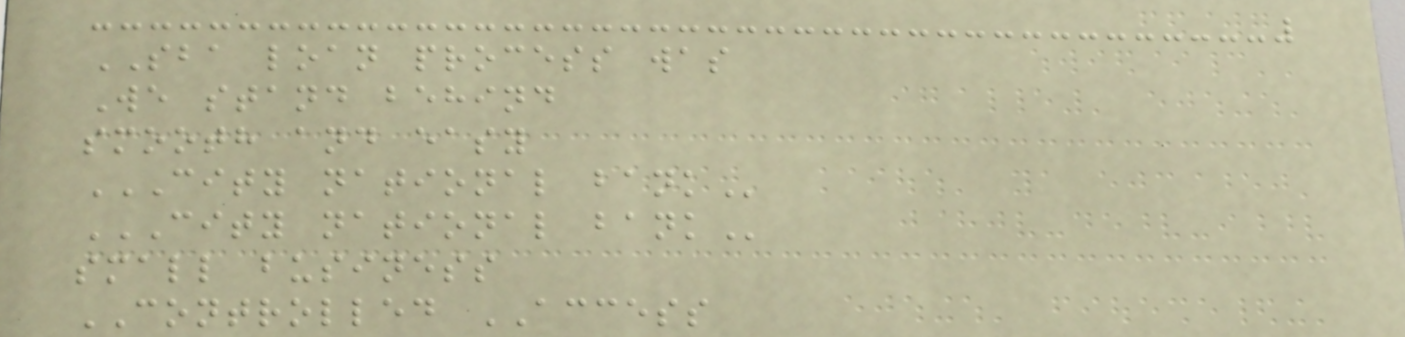SBA loan process was
We stand behind
smooth and easy
CITY NATIONAL BANK
CITY NATIONAL BANK
small business
CONTROLLED ACCESS
